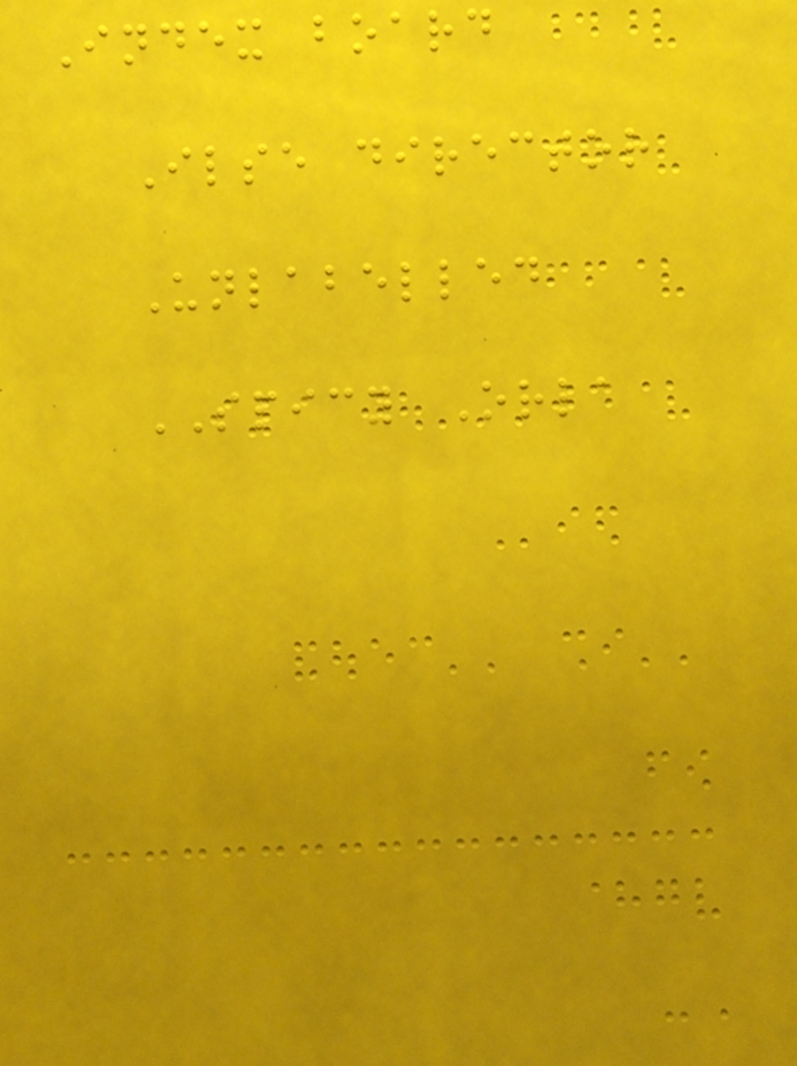Index board
Ilse director
Unlabelled
SPICY Orla
